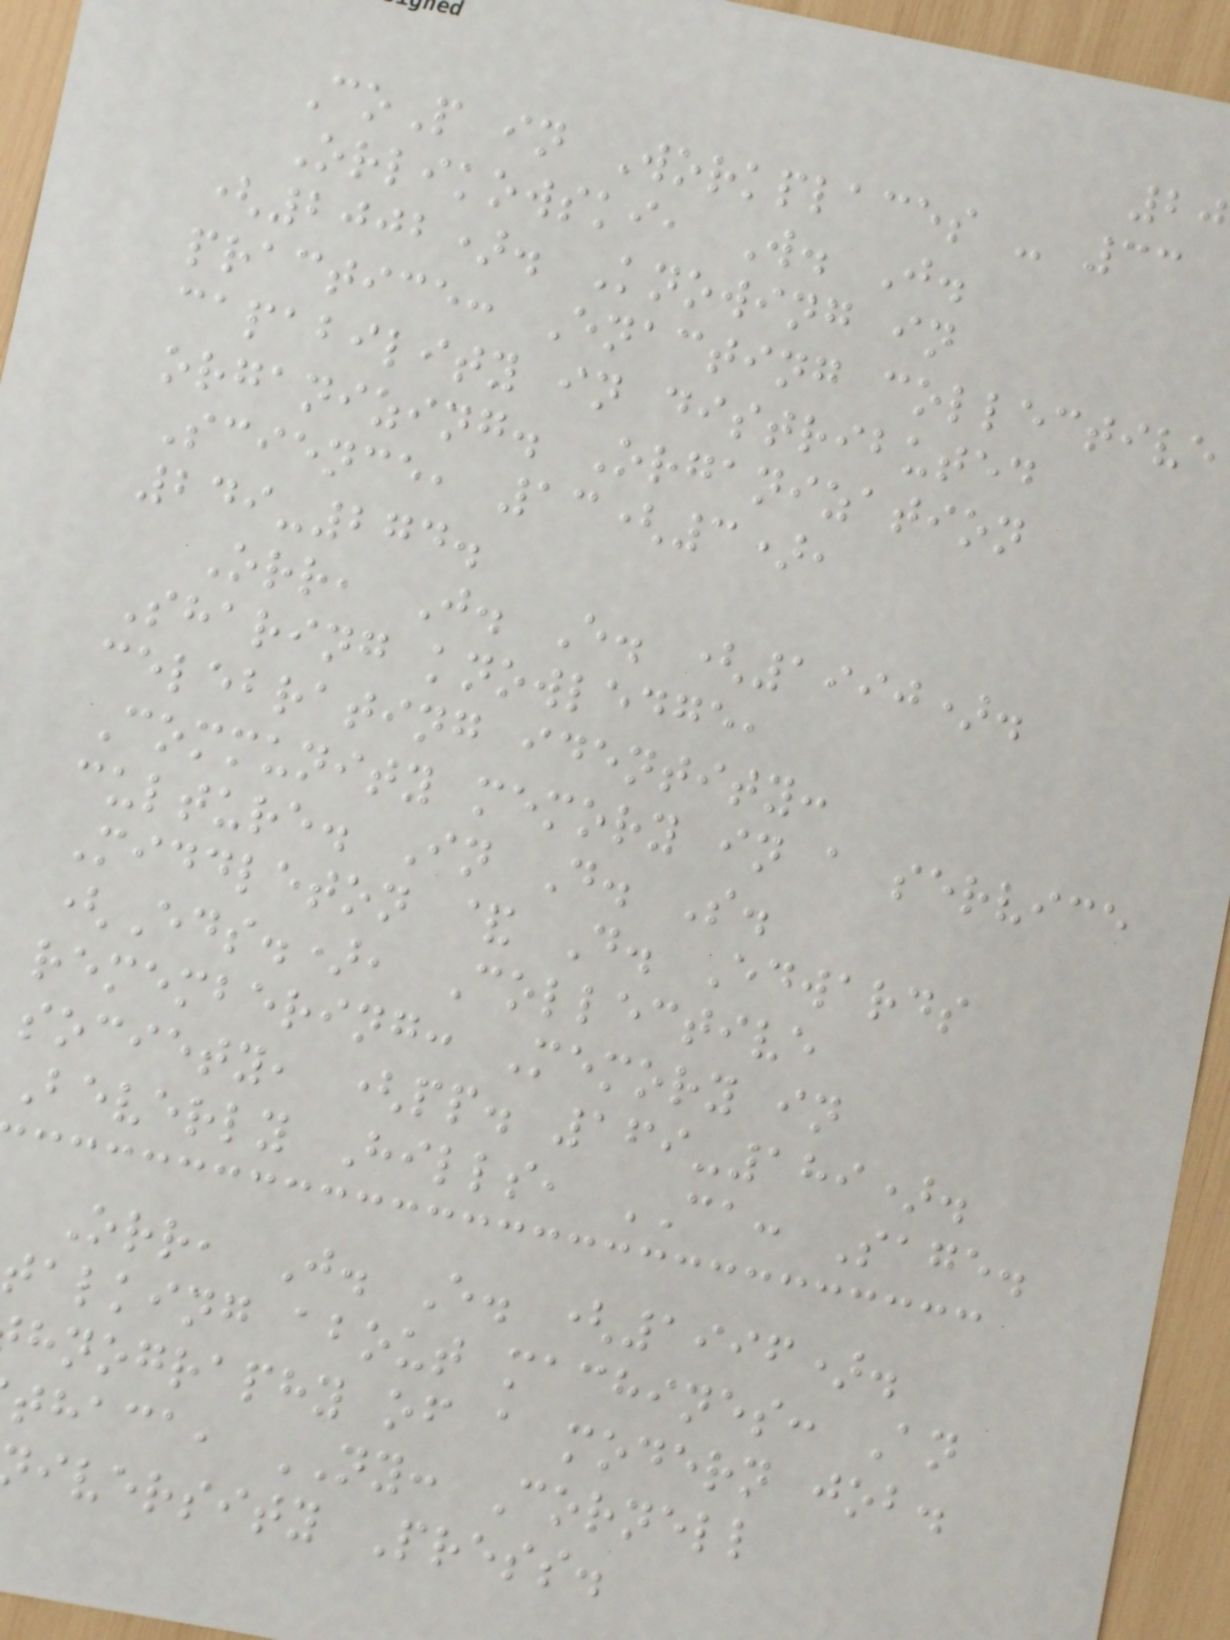CoP in Workplaces - 33
Orlikowski, W. J.
(2002). Knowing in
practice: Enacting collective
capability in distributed
organizing. Organization
Science, 13(3),
249-274.
Orr, J. E. (1990).
Sharing knowledge,
celebrating identity:
Community memory in a service
culture. In D. S.
Middleton & D. Edwards
(Eds.), Collective
remembering: Memory in
society, (pp. 169-189).
Beverly Hills, CA: Sage.
Orr, J. E. (1996).
talking about machines: An
hnography of a modern job.
thaca, NY: Cornell
iversity Press.
